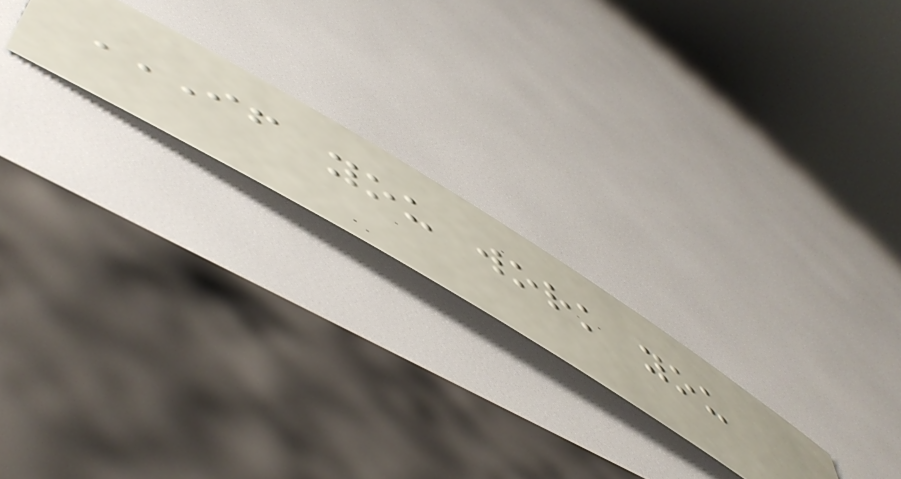IF YOU WORK YOU
